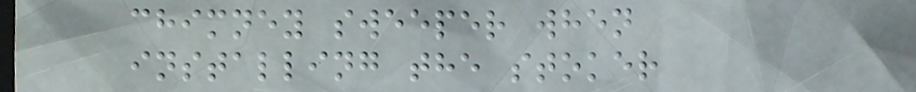chimney sweeper when
installing the stoker
